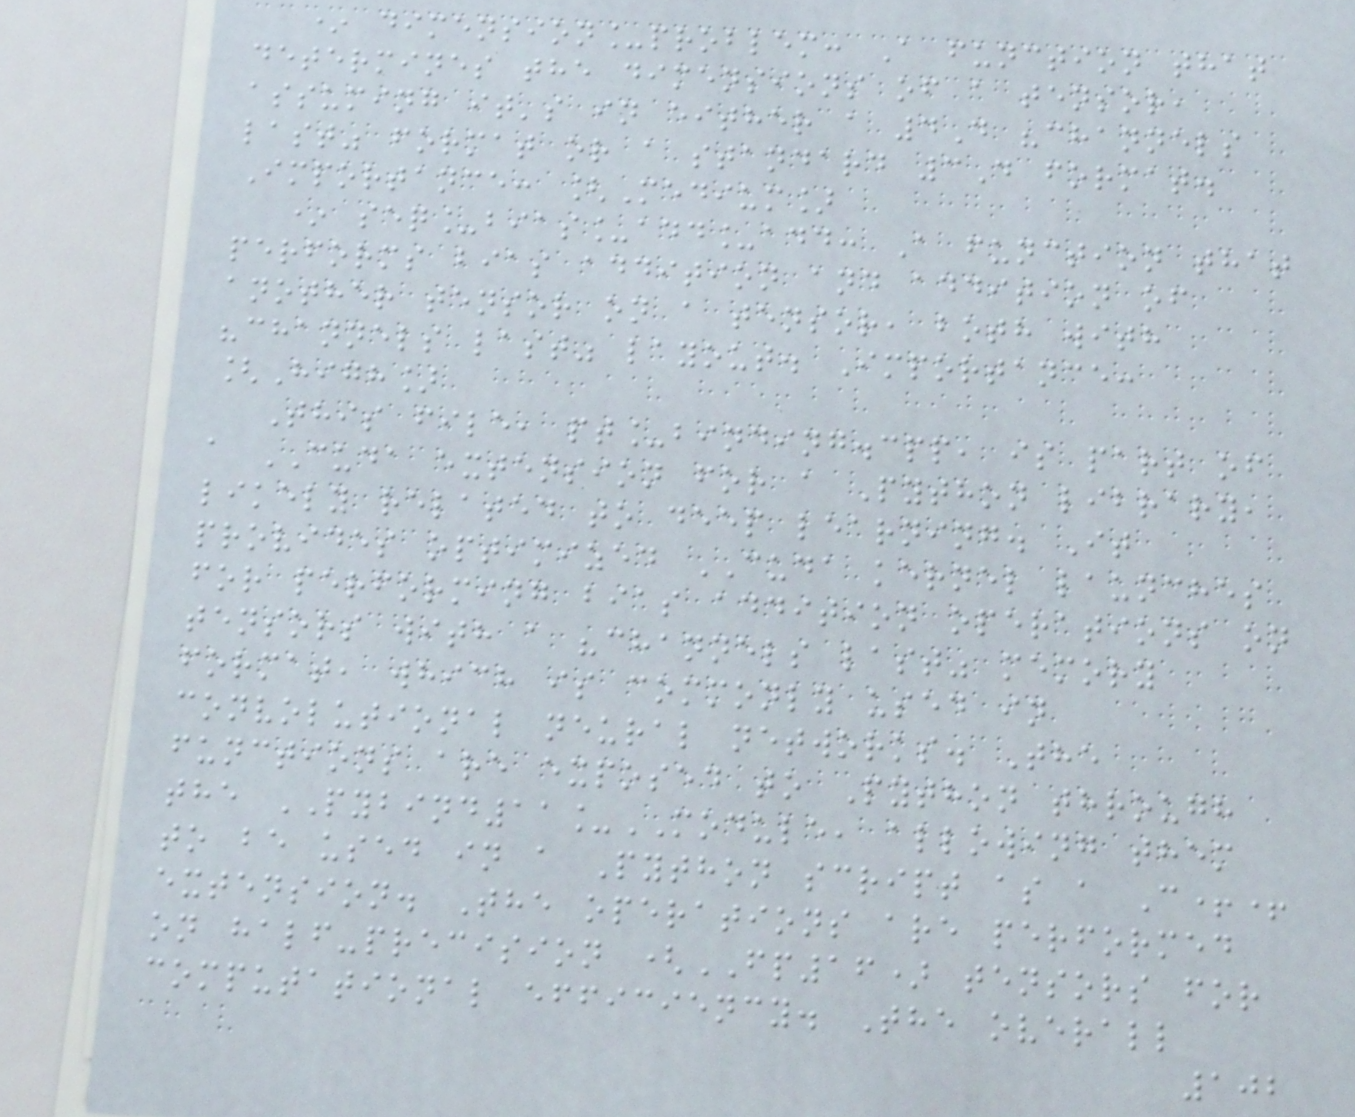* dimension_problem: A function that
determines the dimensions of a tensor,
assuming it's in either a 4D "channels
last" format or a standard 3D format.
Importance: [Medium]
* seq_bias_add_add: A function that
performs bias addition and addition of
another tensor on a tensor, both with
"channels last" layout. Importance:
[High]
This file, pt_binding.cpp, is part of
a CUDA extension for a Python library,
likely related to deep learning. It
provides optimized CUDA kernel launches
for performing bias addition operations on
tensors with a "channels last" memory
format, which is commonly used in
convolutional neural networks. The
functions are exposed to Python through
the PYBIND11_MODULE, allowing them
to be used in a Python script as a C++
extension. The operations are performed
on half-precision (FP16) tensors for
computational efficiency. The overall
102
